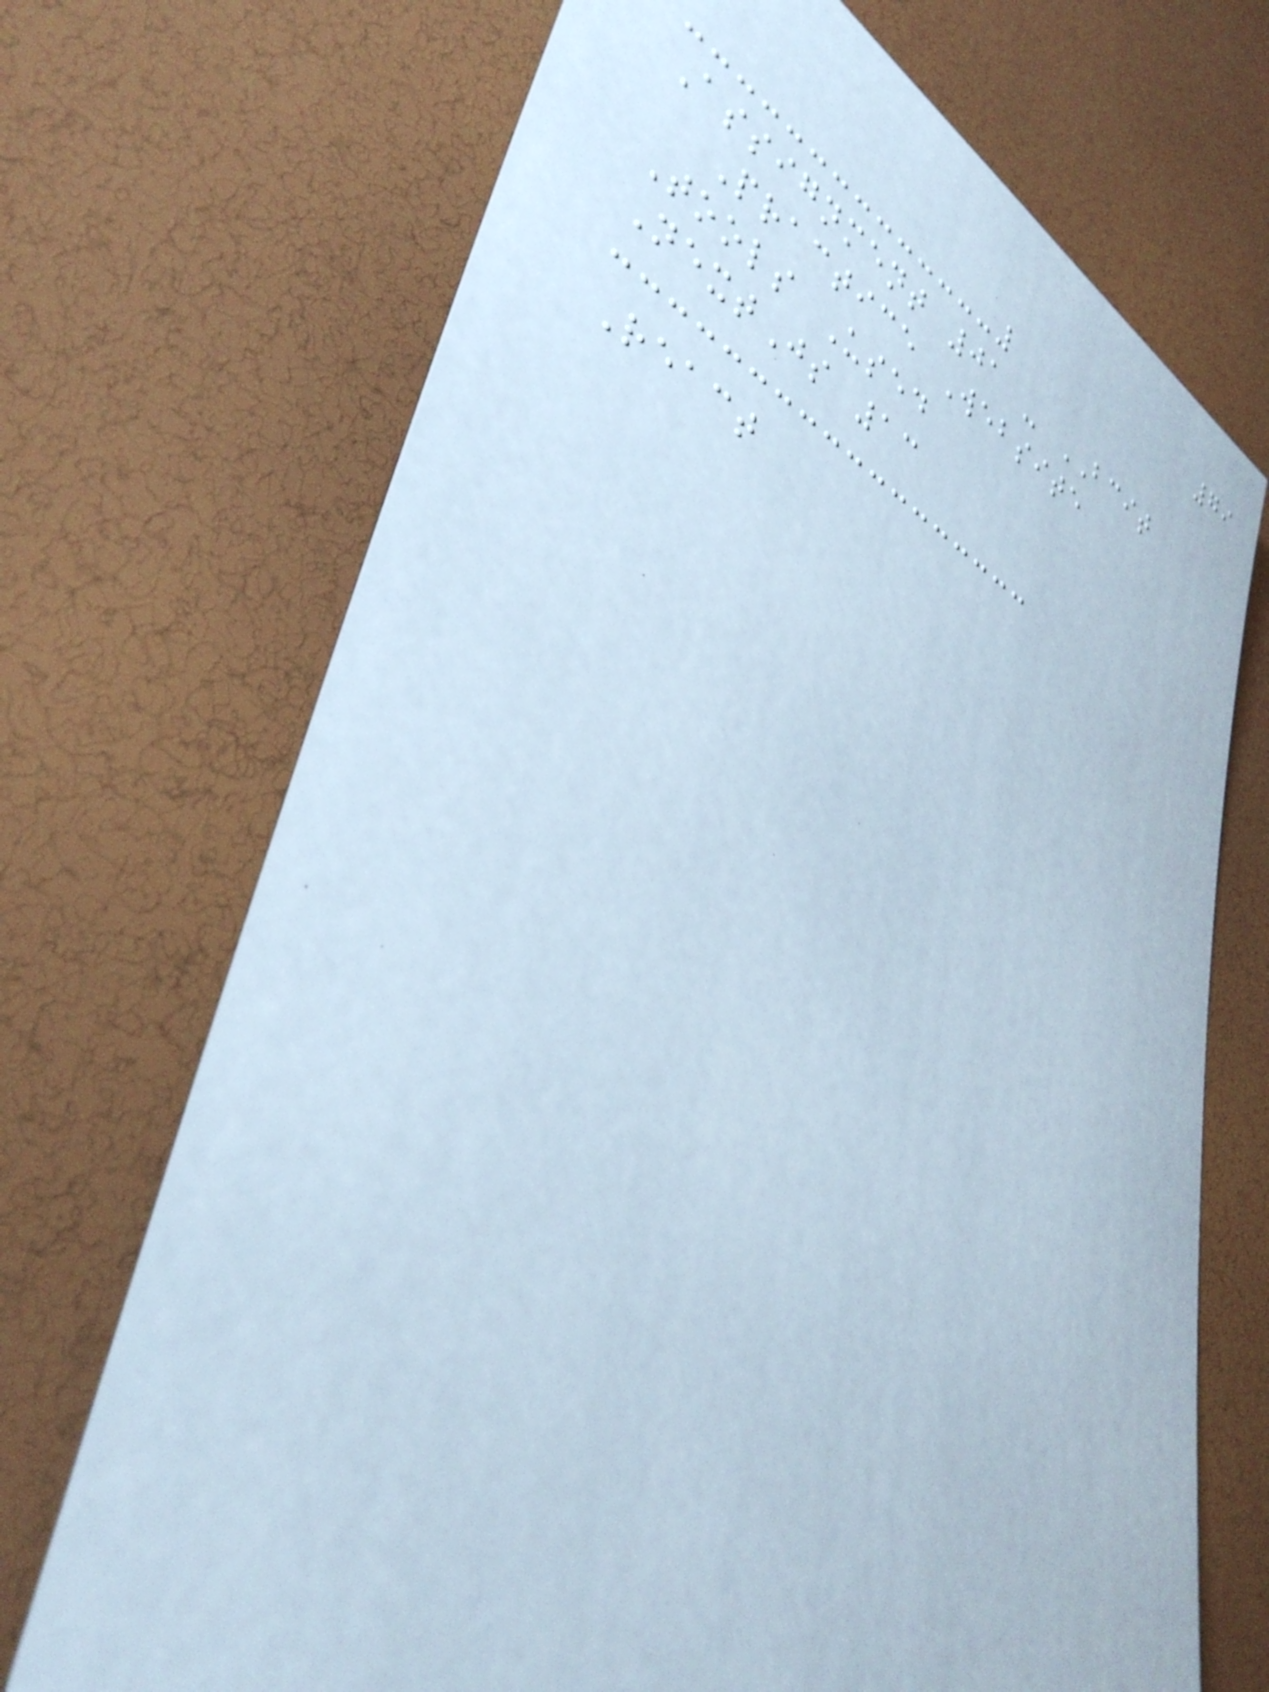79
Assignment 01 - BCIT
Practice Website
Tools Used
NextJs 13
React
